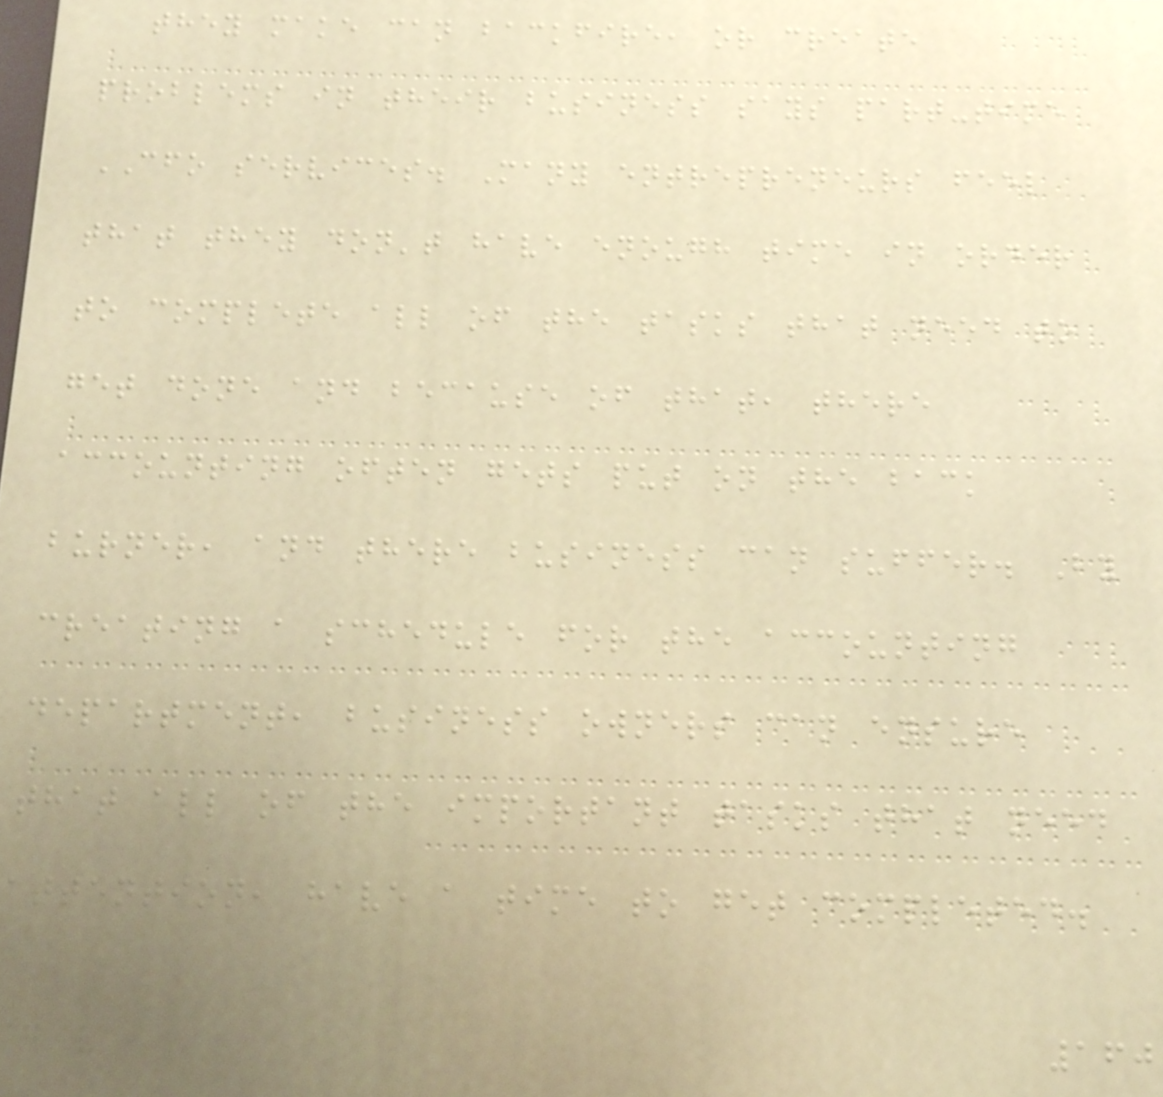they make can backfire, or create
problems in their business says part-time
CFO services. Many entrepreneurs feel
that they don't have enough time in order
to complete all of the tasks that need to
get done and because of that, there
accounting often gets put on the back
burner, and there business can suffer. By
creating a schedule for the accounting
department, business owners can ensure
that all of the important tasks that need
attention, have a time to get completed.
160
